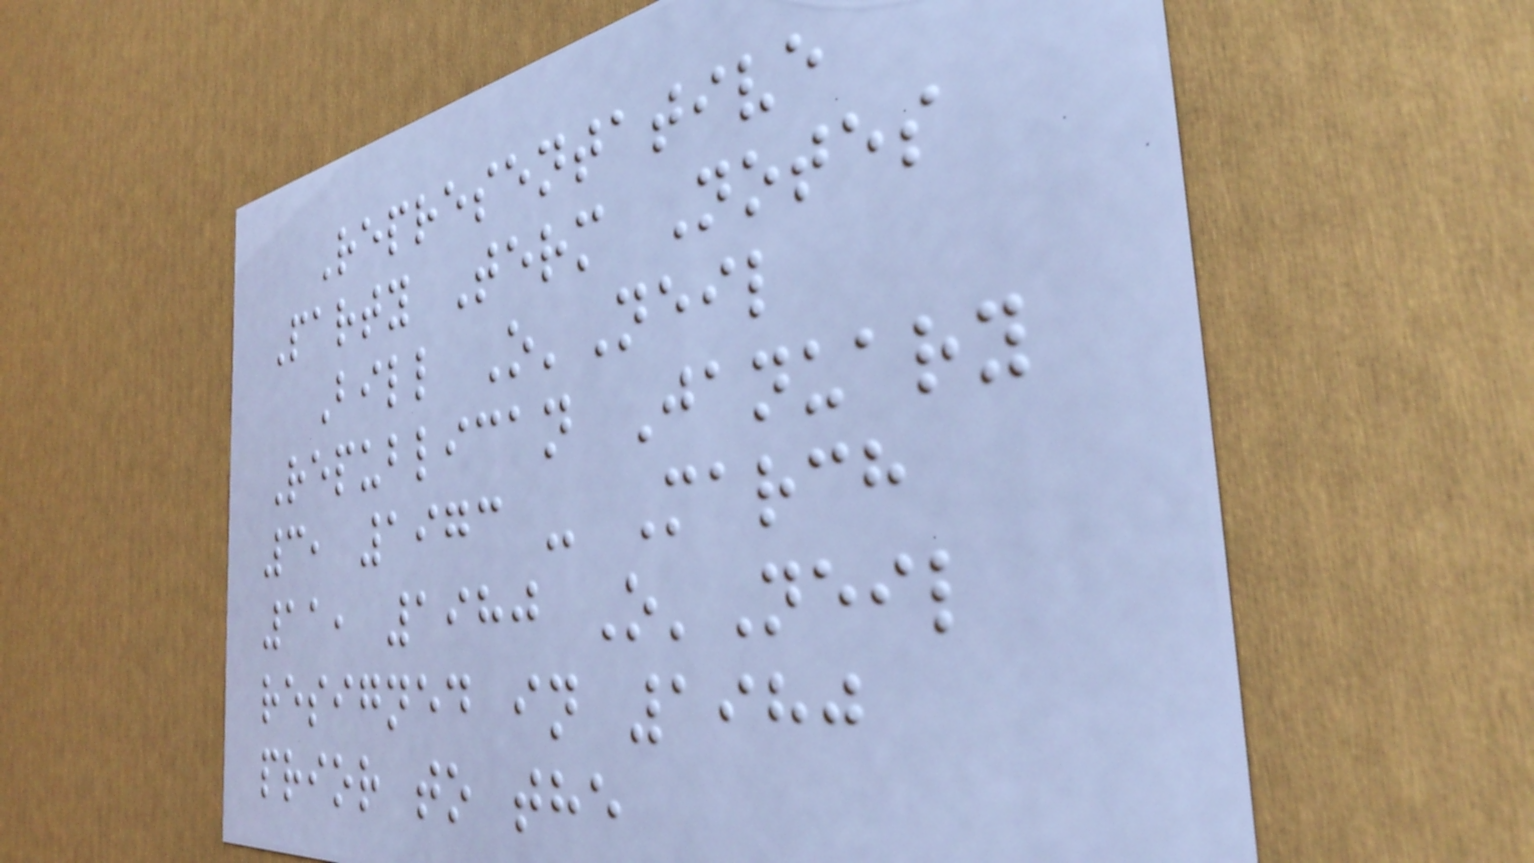Representative
Party Term Notes
Bill O'Neil
Republican January
3, 1973 - March
11, 1980 O'Neil
resigned in 1980
prior to the
